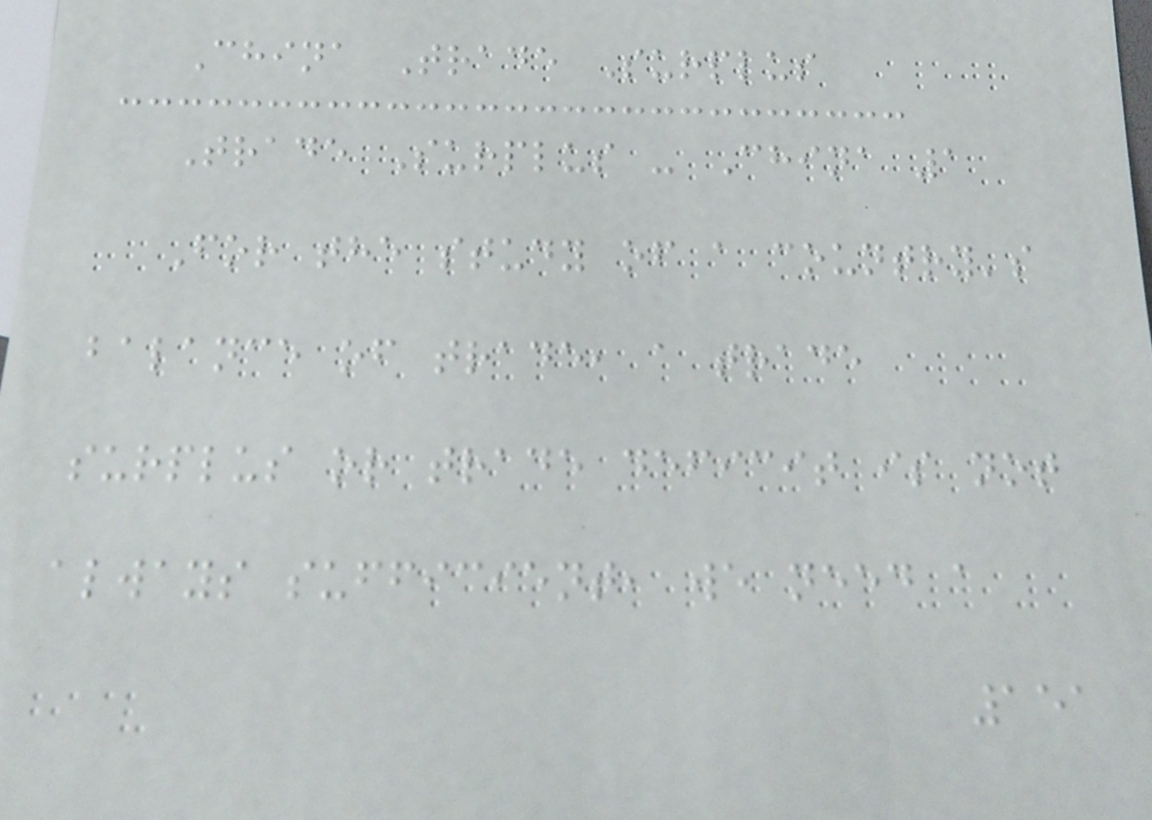China Trade Surplus
Trade Surplus - China 1
For the study of a country's
balance of trade, a trade
surplus or trade deficit is not
always sufficient, we need a
151
